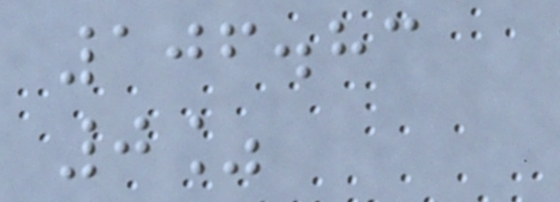106.83
0%
